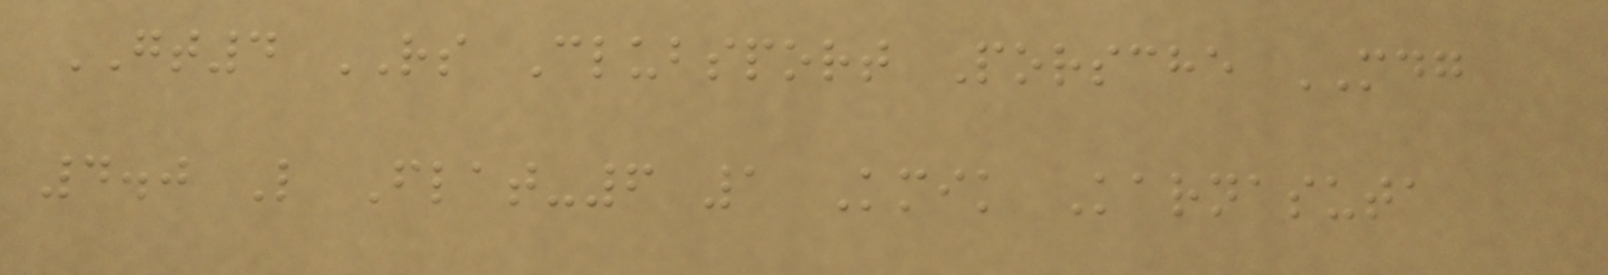GT4 RS Clubsport Porsche MDG
4.0 L Flat-6 1 Kmik Karnasuta
